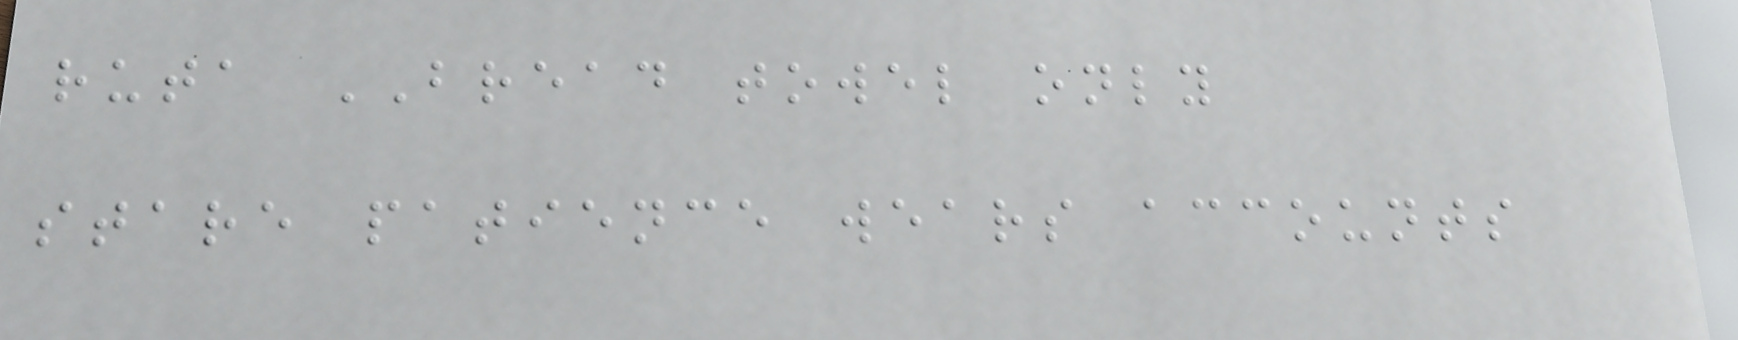ruta BREAD towel only
stare patience wears accounts
